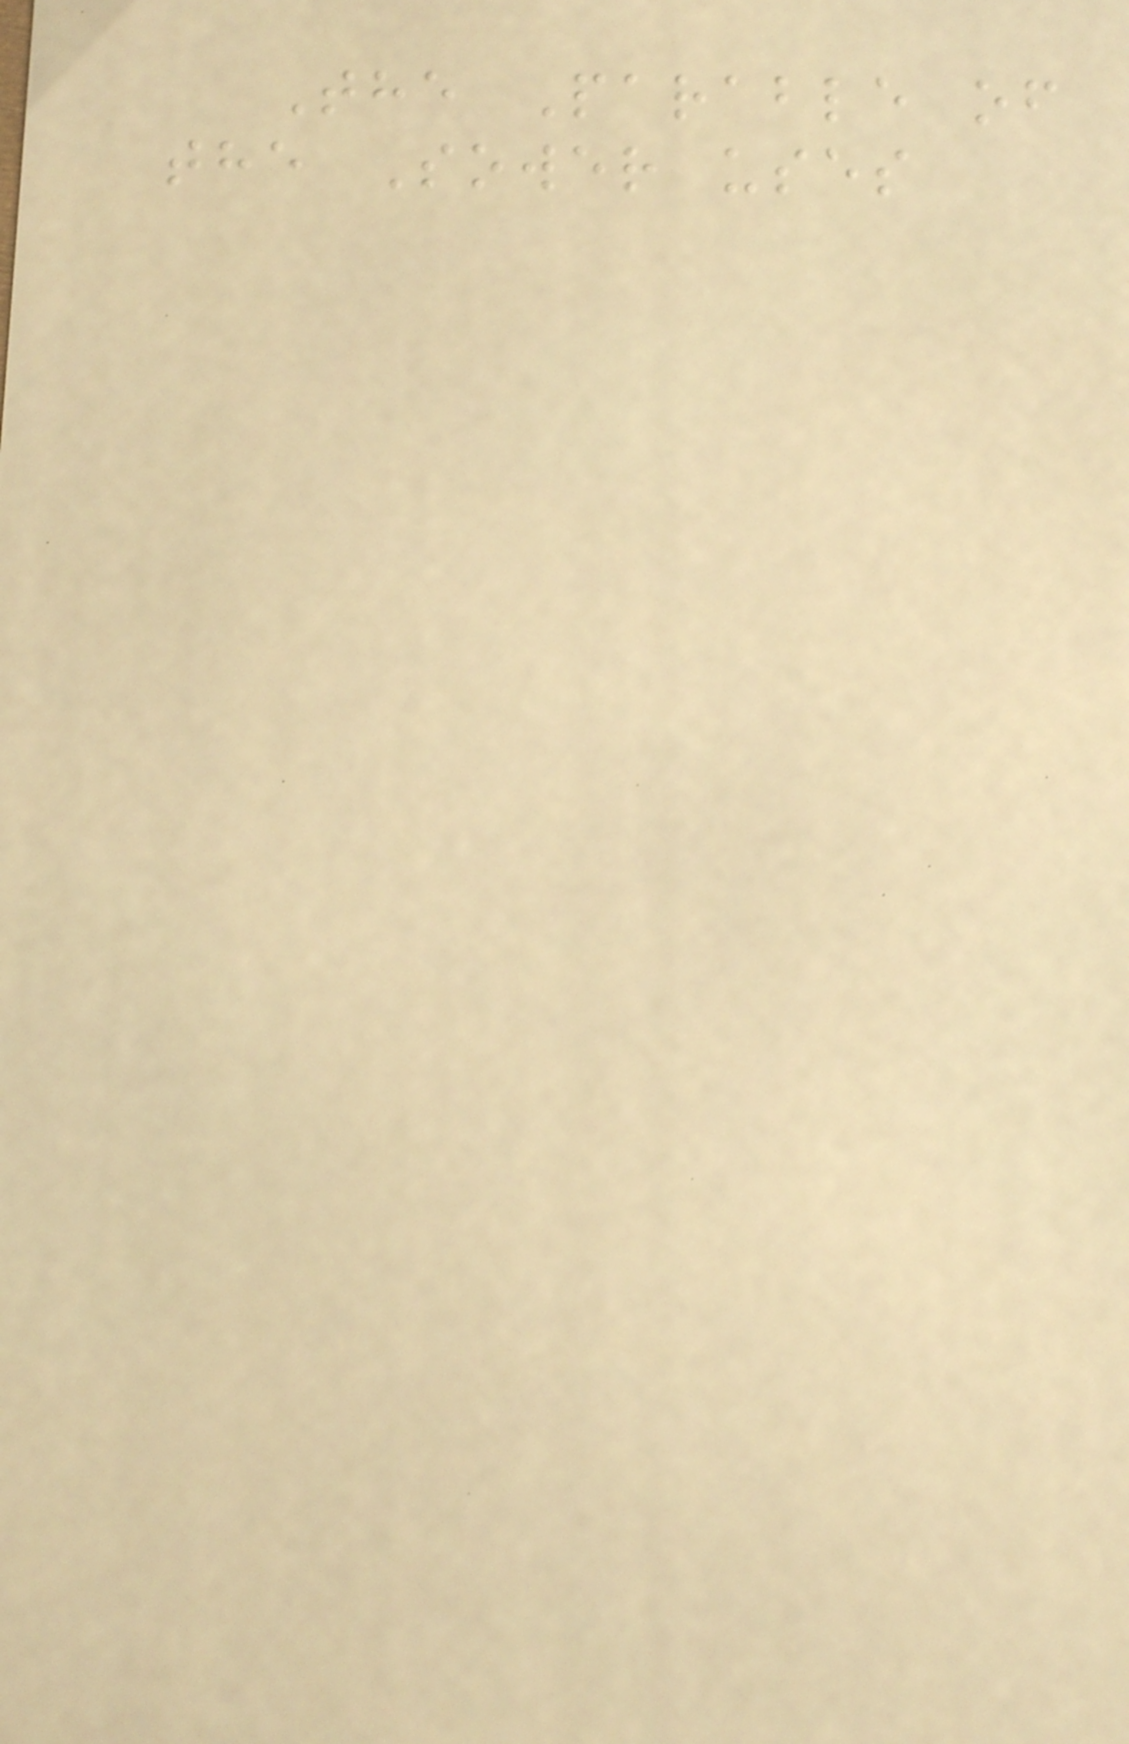The Parable of
the Sower uses
